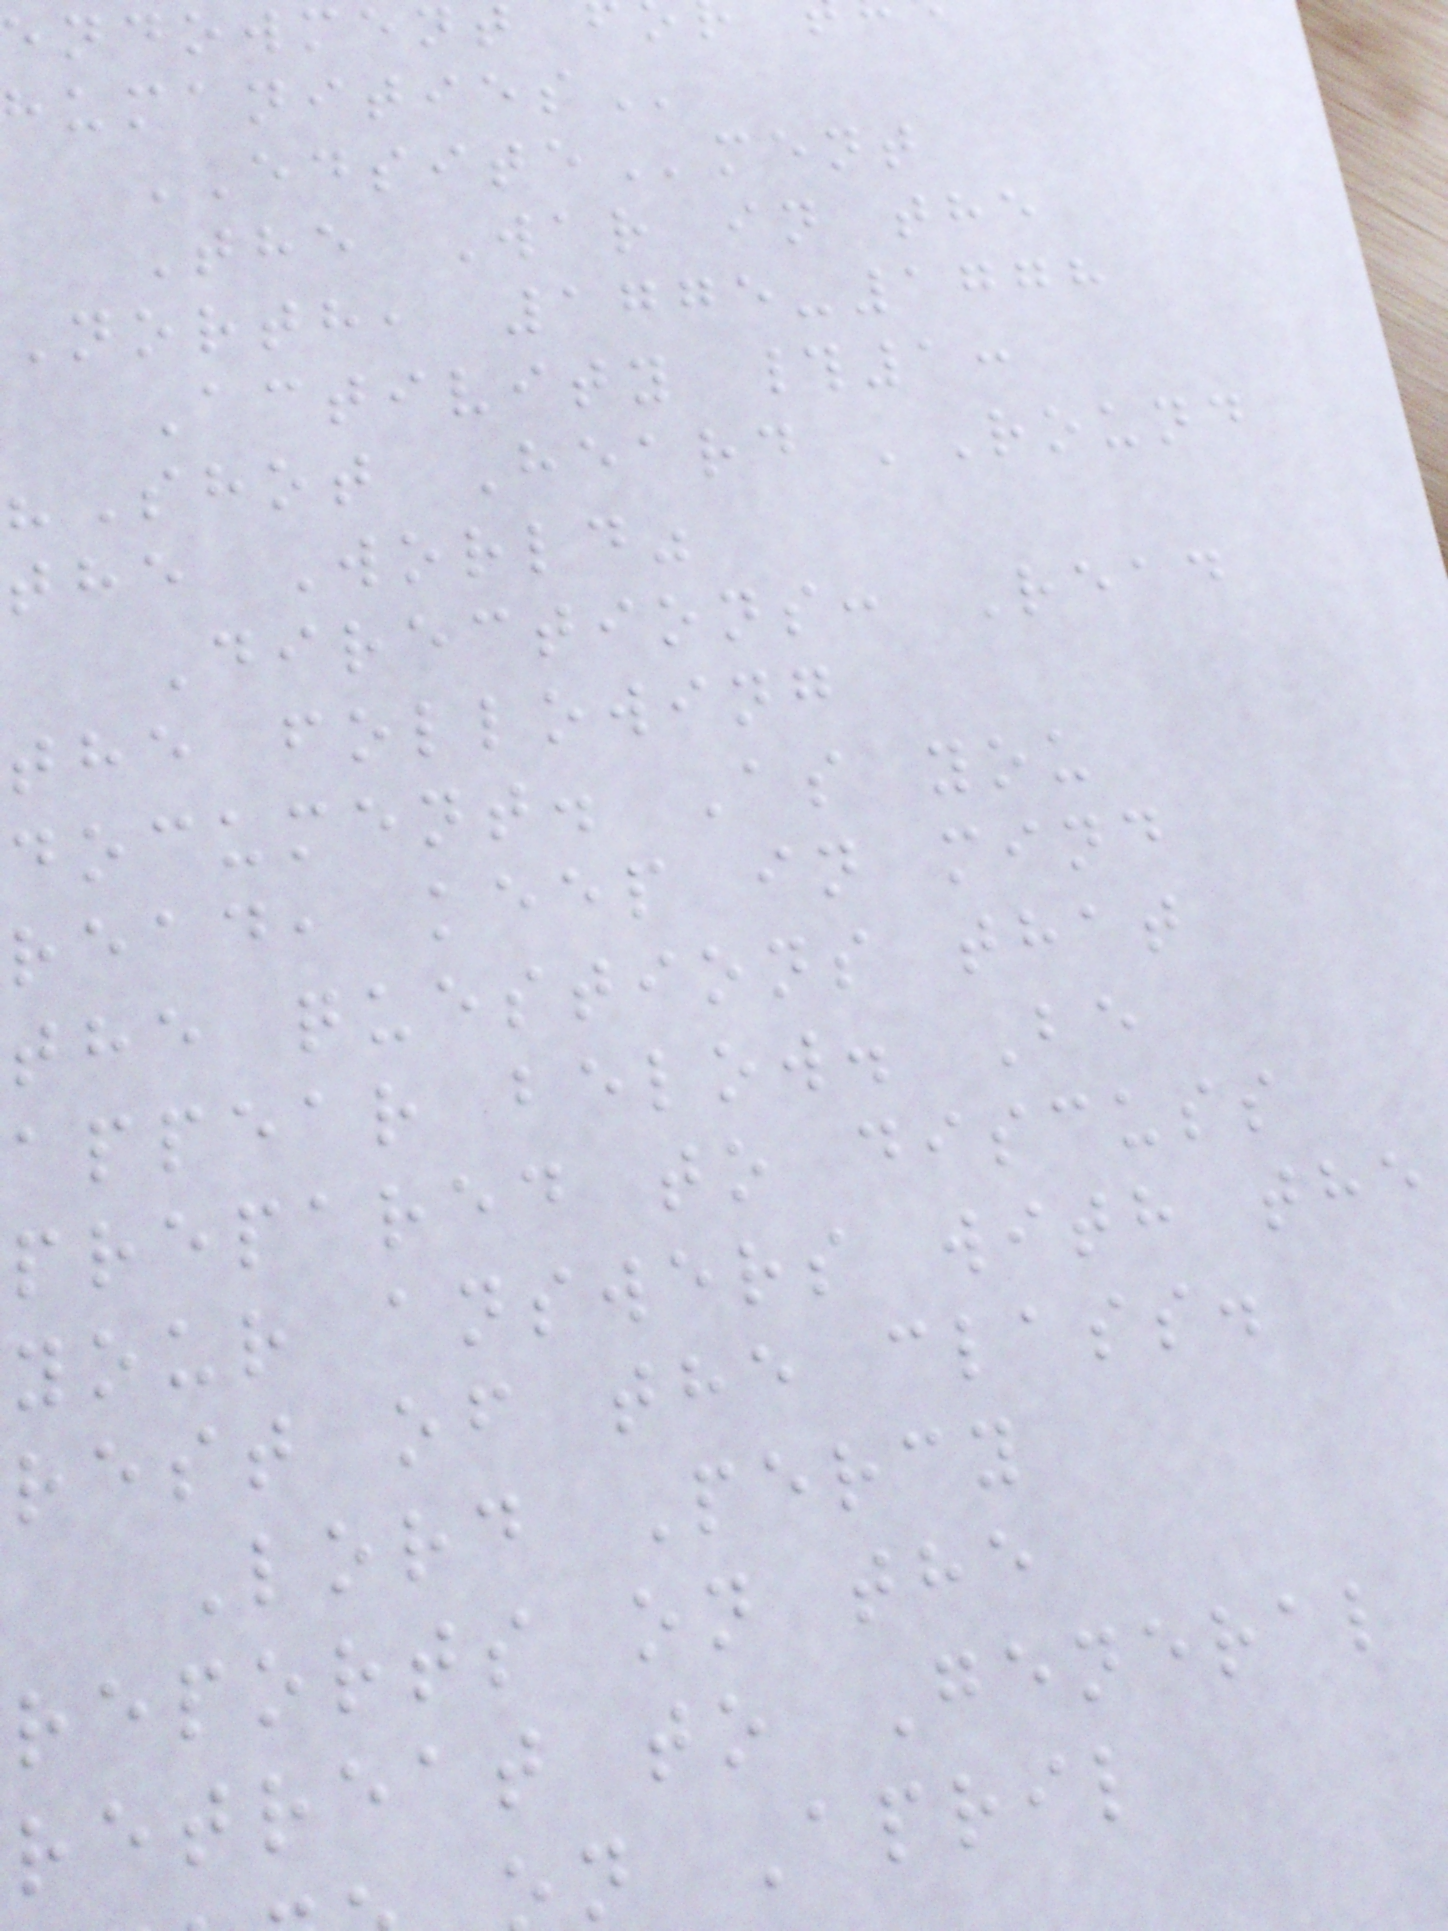endowment
EDSITEment
The War in the
North, 1775-1778
Activity #1:
"Shot Heard 'Round
the World"
Directions: Read
the following
document. As you
read, keep in mind
the questions that
appear below. Be
prepared to discuss
your answers with the
rest of the class.
Lord Percy
reports on the
retreat to General
n April
